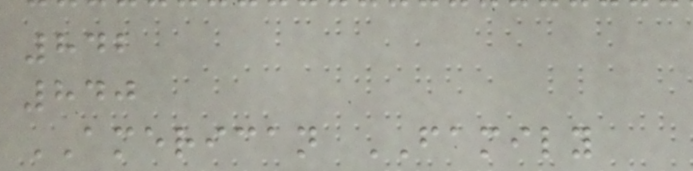842
840
AMERICAN FAMILY
